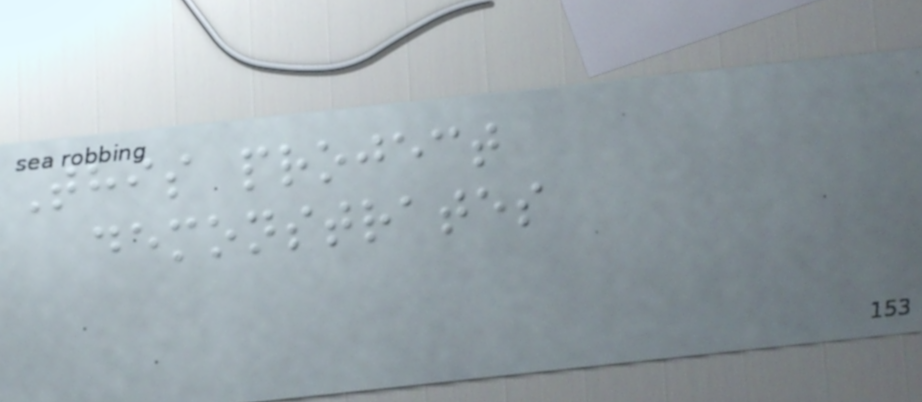This project
demonstrates
